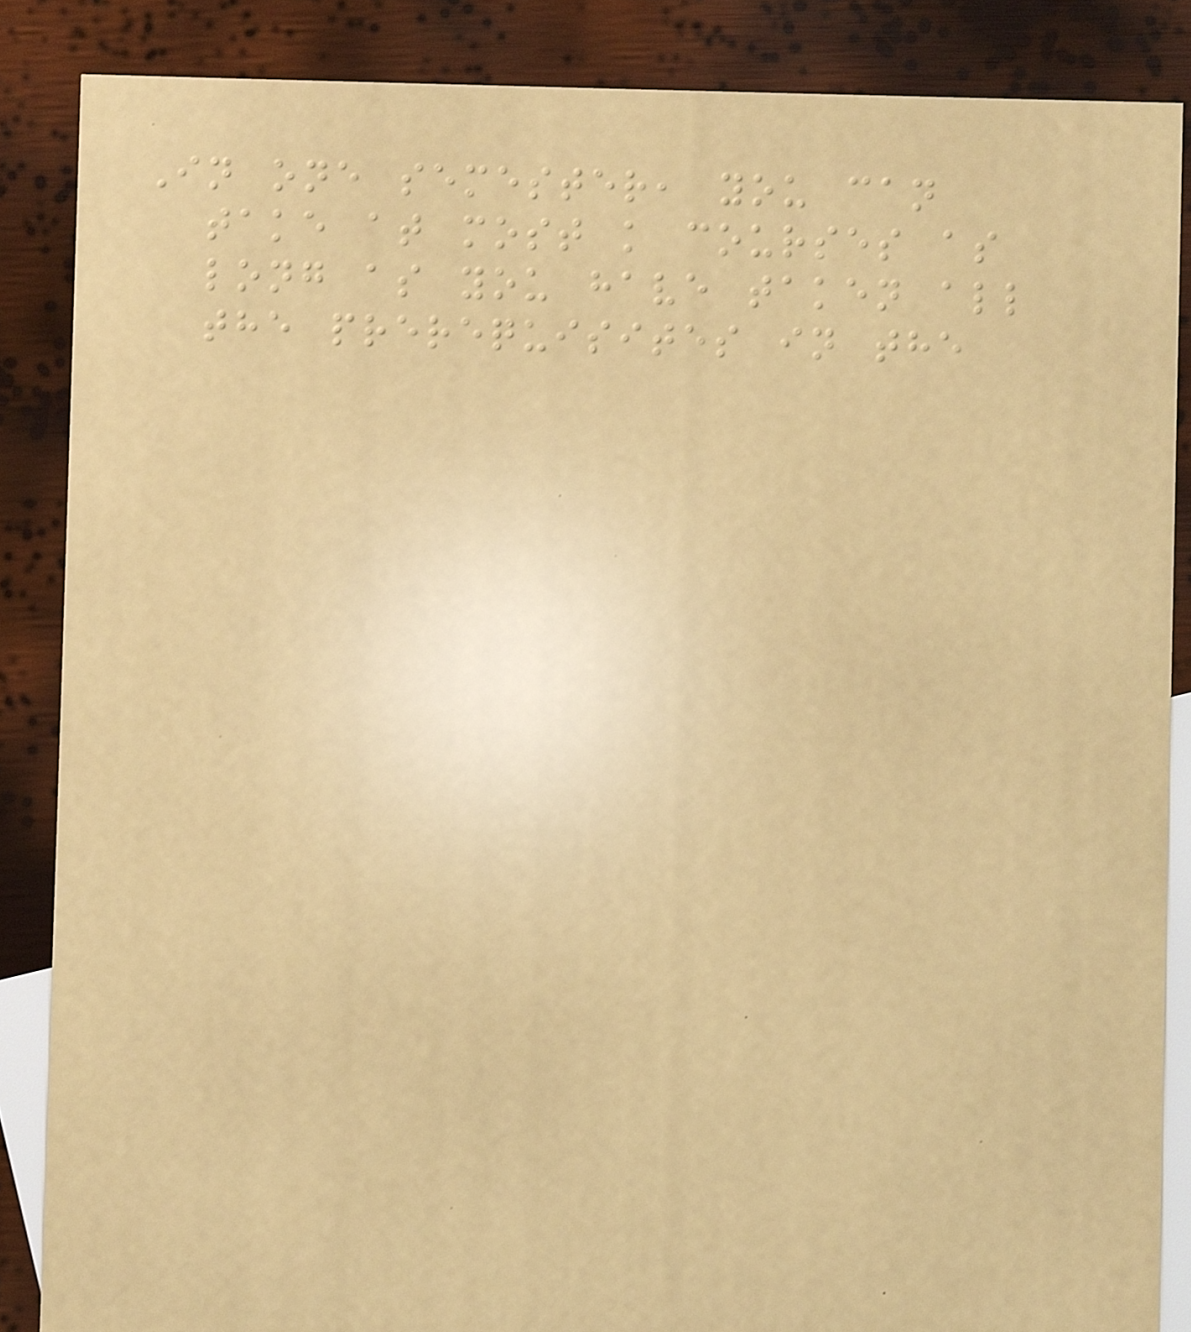In one semester, you can
take at most k courses as
long as you have taken all
the prerequisites in the
